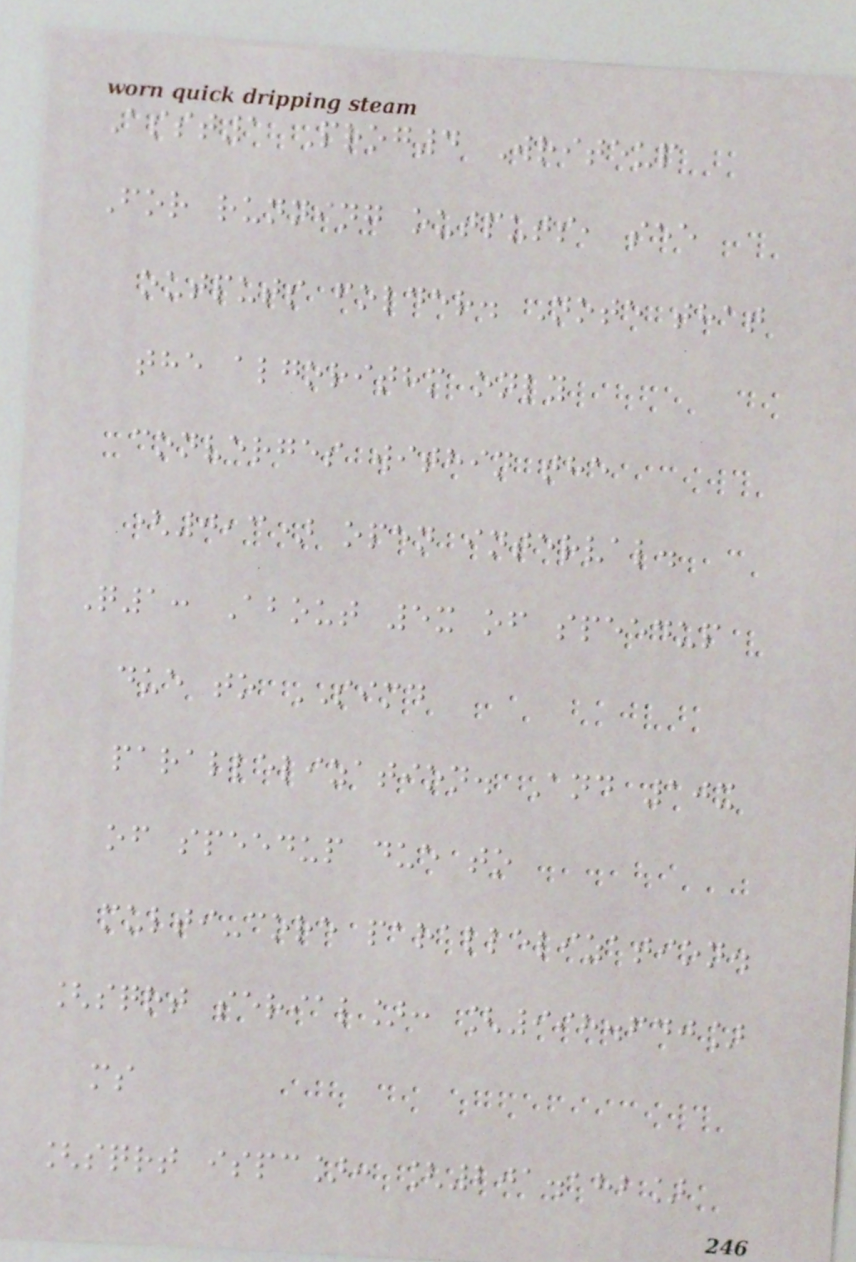Asst1 Prog4 Writeup
For running outputs, see
outputs folder. Note that
the algorithm only
converges within the
(0,3) open interval.
Q1: About 5x of speedup
due to SIMD
parallelization. And 10x
of speedup due to
multi-core parallelization.
[sqrt serial]: [998.640]
ms
[sqrt ispc]: [201.182]
